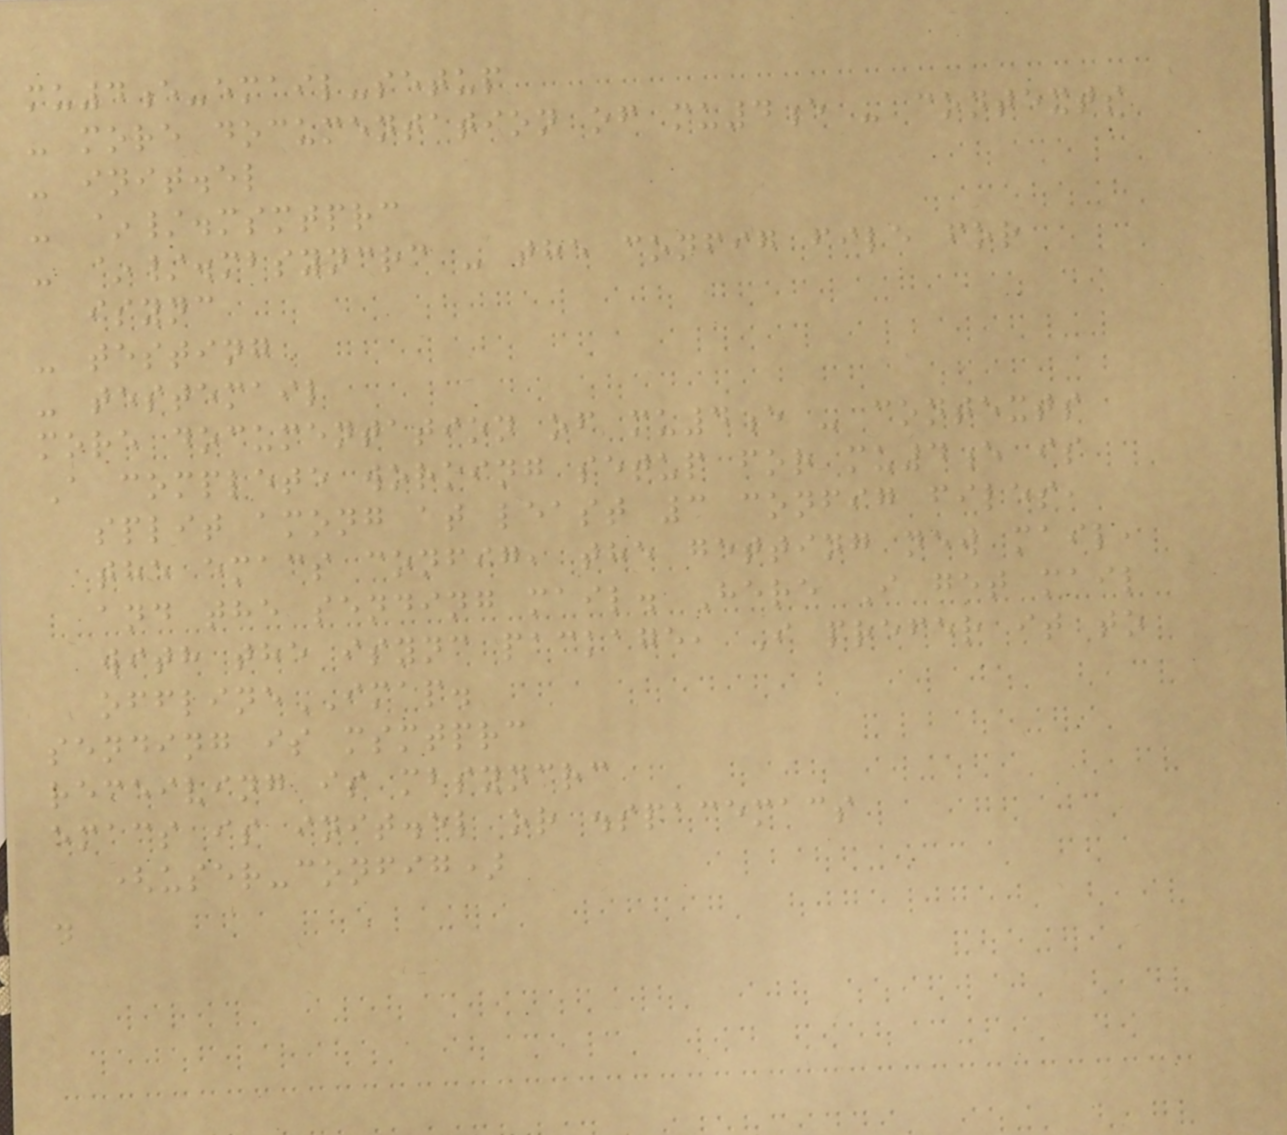mu4e-email-setup
- more documentation of mu4e - contexts
- init.el
- ~/.msmtprc
- ~/.mbsyncrc - the config file for
isync
- testing
- testemail
more documentation of mu4e - contexts
A complete working setup for mu4e is
split among at least 3 config files,
the emacs config, the getting new mail,
and the sending mail. Here I get mail
with the isync package, I prefer it to
offlineIMAP.
sending is msmtprc
receiving is mbsyncrc
emacs is init.el or .spacemacs
(user-config)
.
